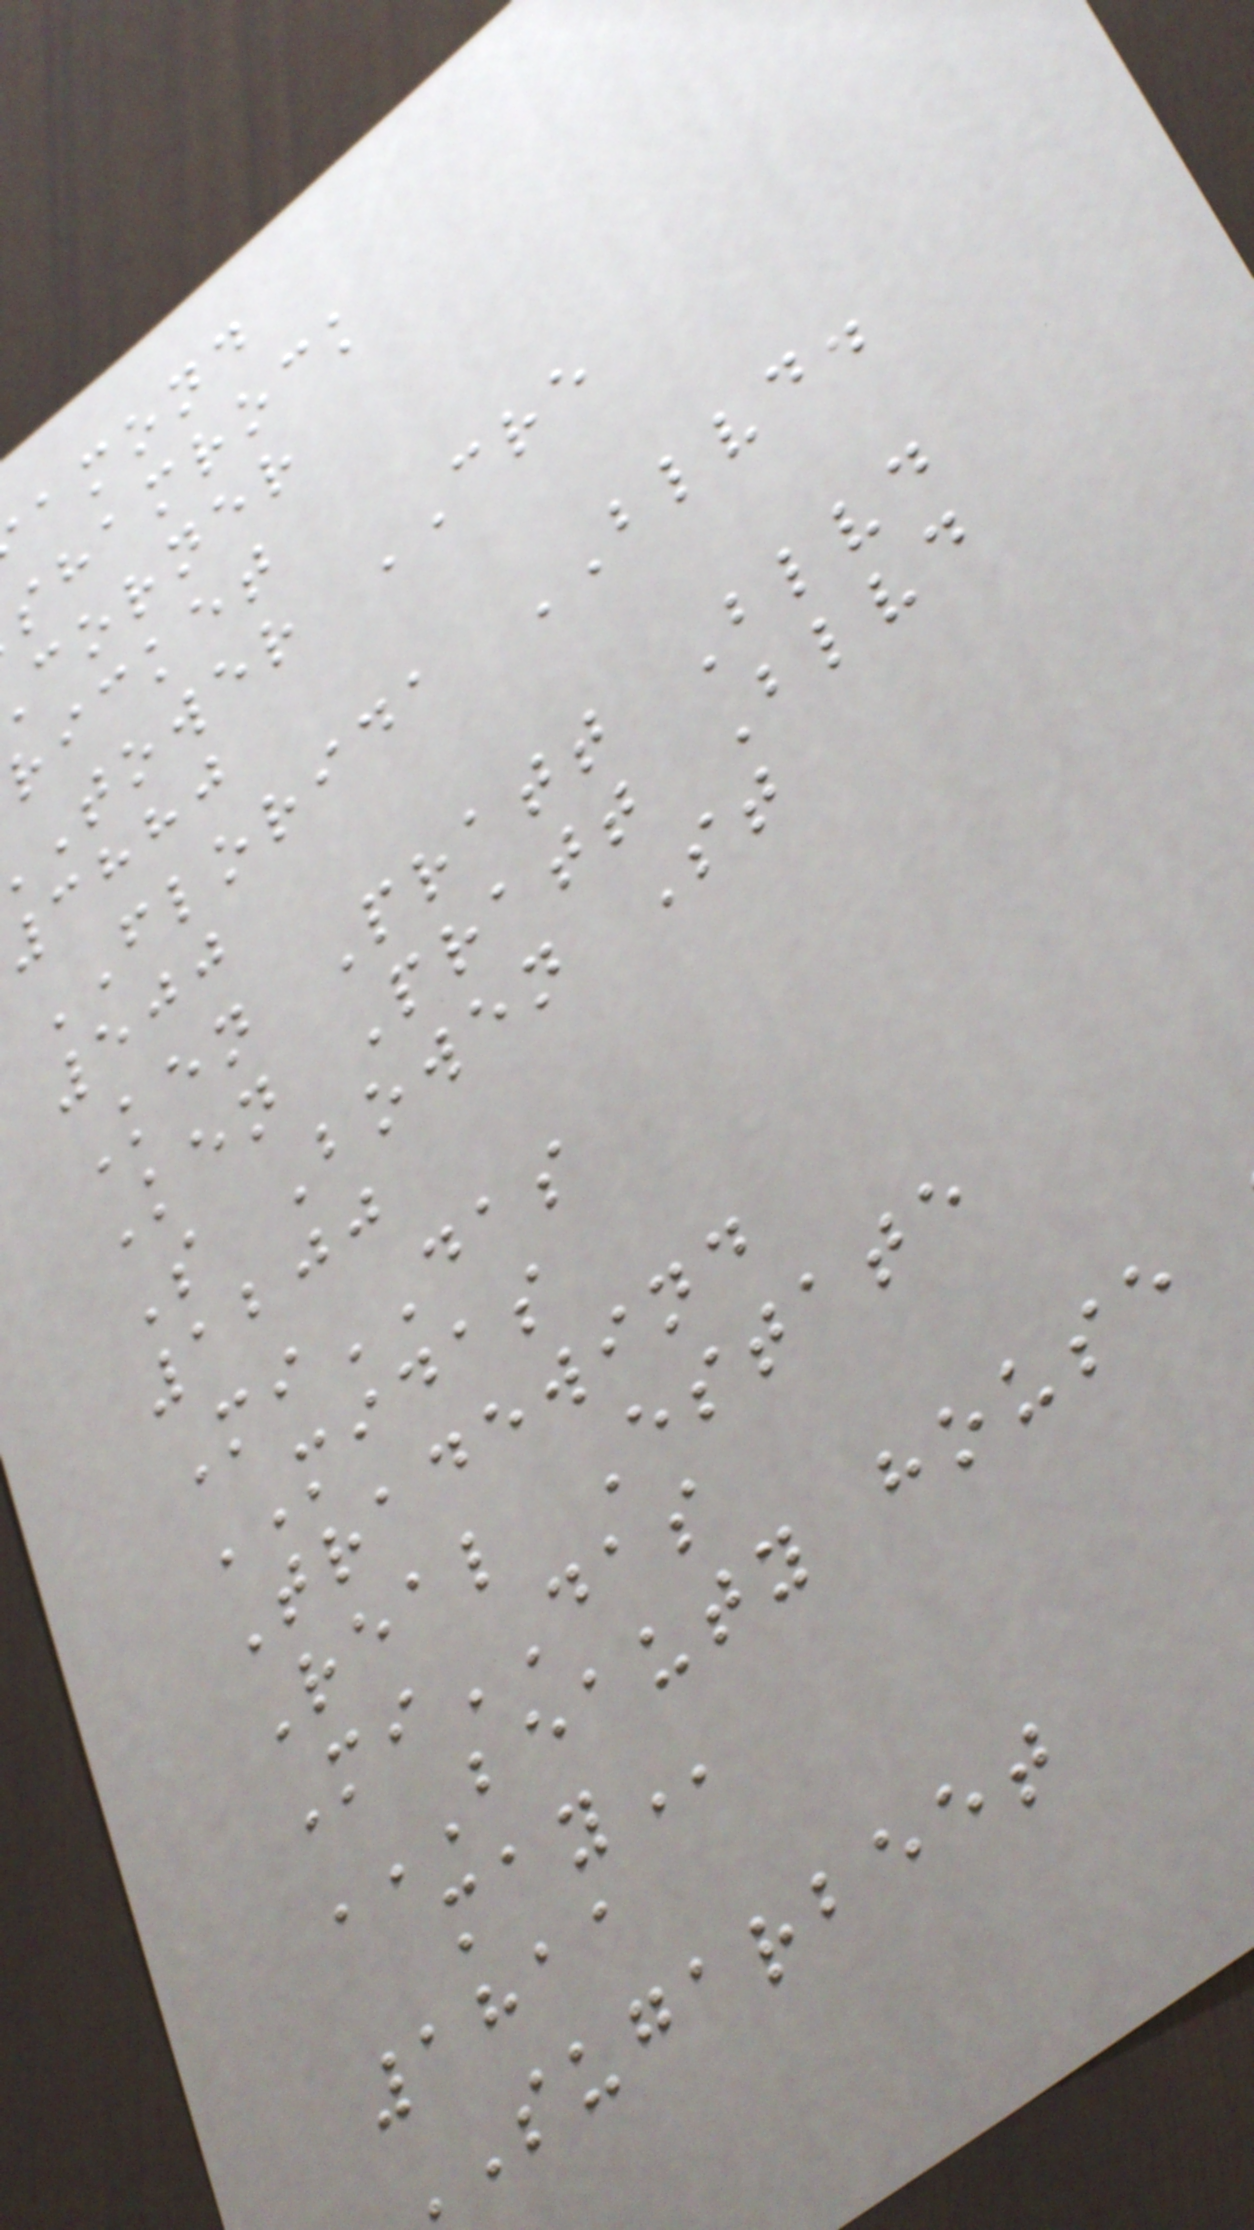amond
shamrock
corner
ricket
tower CRE
3880
FLORIDA BLVD.
500
Ken Pratt Blvd
Ken Pratt Blvd
S Bowen St
1200
MiDAS
MIDAS
Tradewind
Real Estate
MiDAS
1811
sugarbeet
